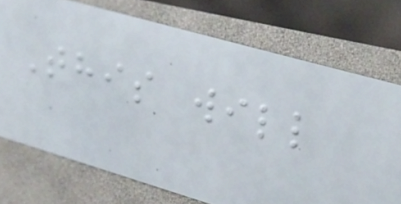This will
